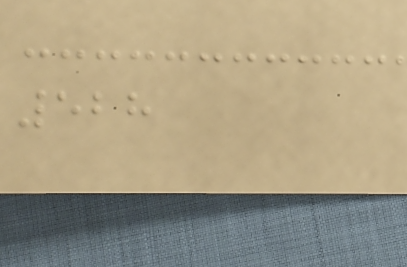528
